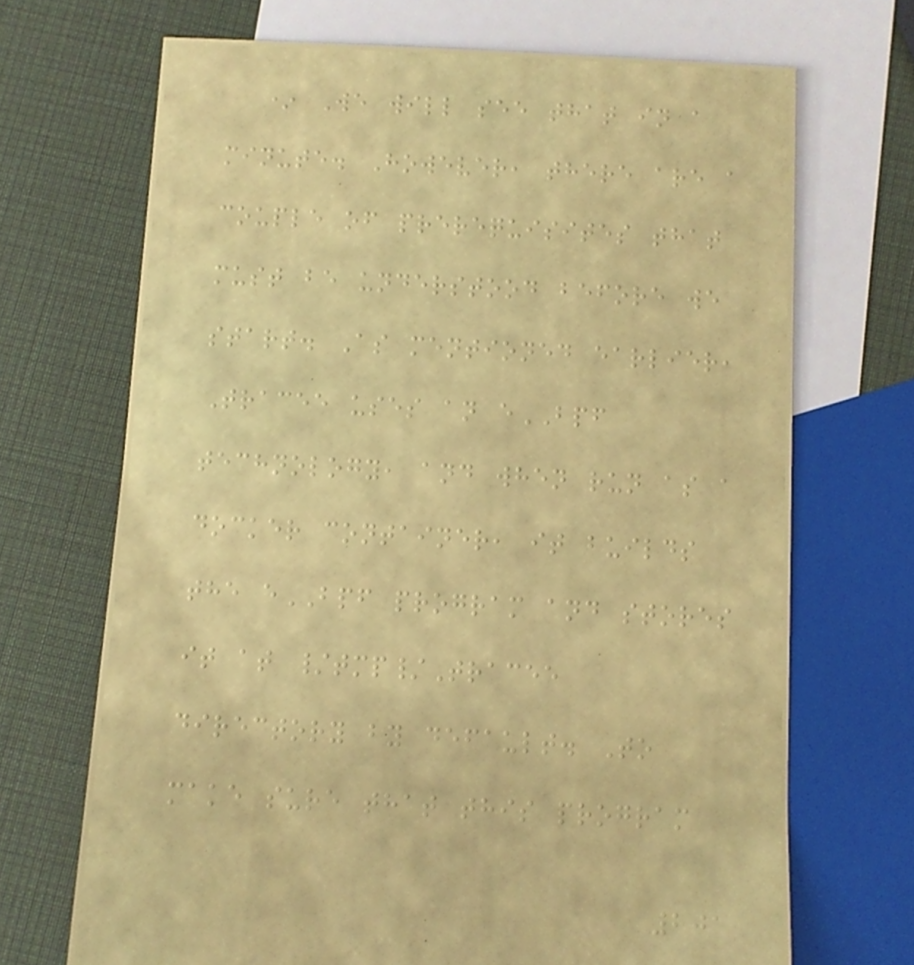* We will see that in a
minute. However, there are a
couple of prerequisites that
must be understood before we
start. As mentioned earlier,
Tracee uses an eBPF
technology, and when run as a
docker container, it builds
the eBPF program and stores
it at /tmp/Tracee
directory by default. To
make sure that this program
201
